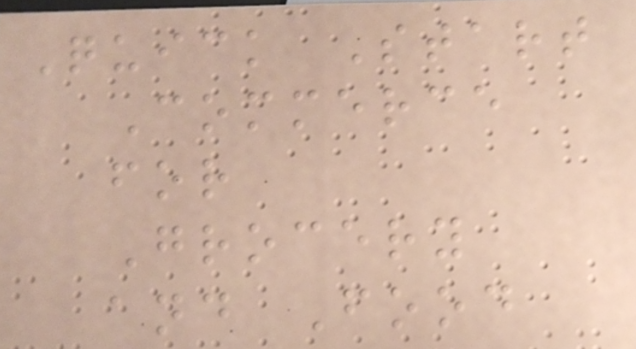Quick Start
Commerce
for
Grocery
and Food
